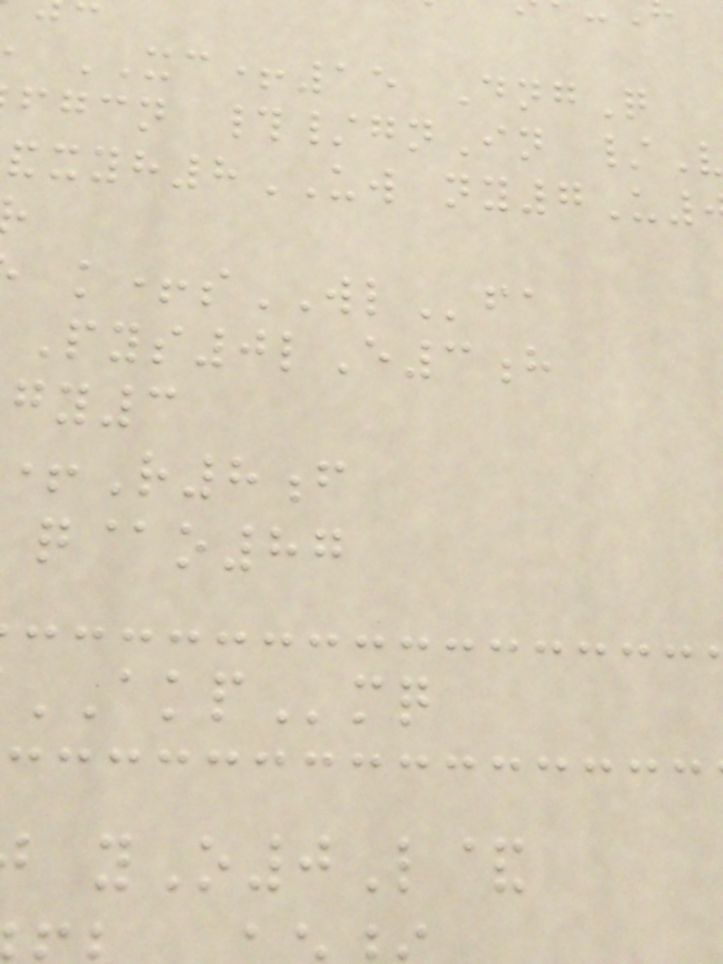XC+15 DngQ
fgcn #/gnIn /
xyh8UW ny7U
k+sWLfa
Pys0lE3h
gy3
R8f
q@o87
AKPmq
yO0L&
